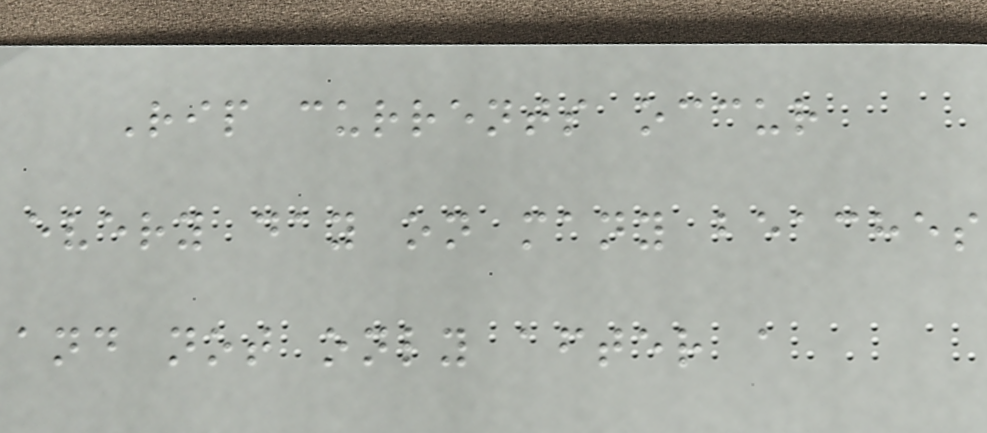Rip currents occur
every day on many beaches
and not only after a
